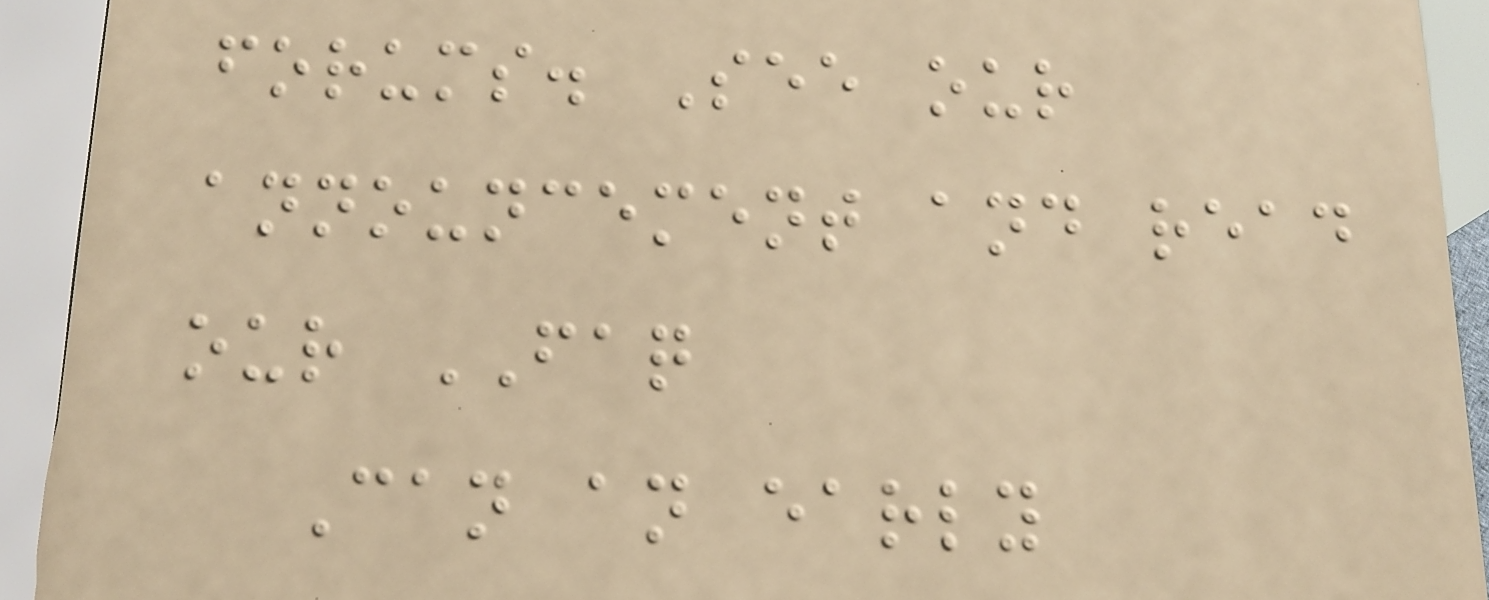forums. See our
announcement and read
our FAQ
Can an early
